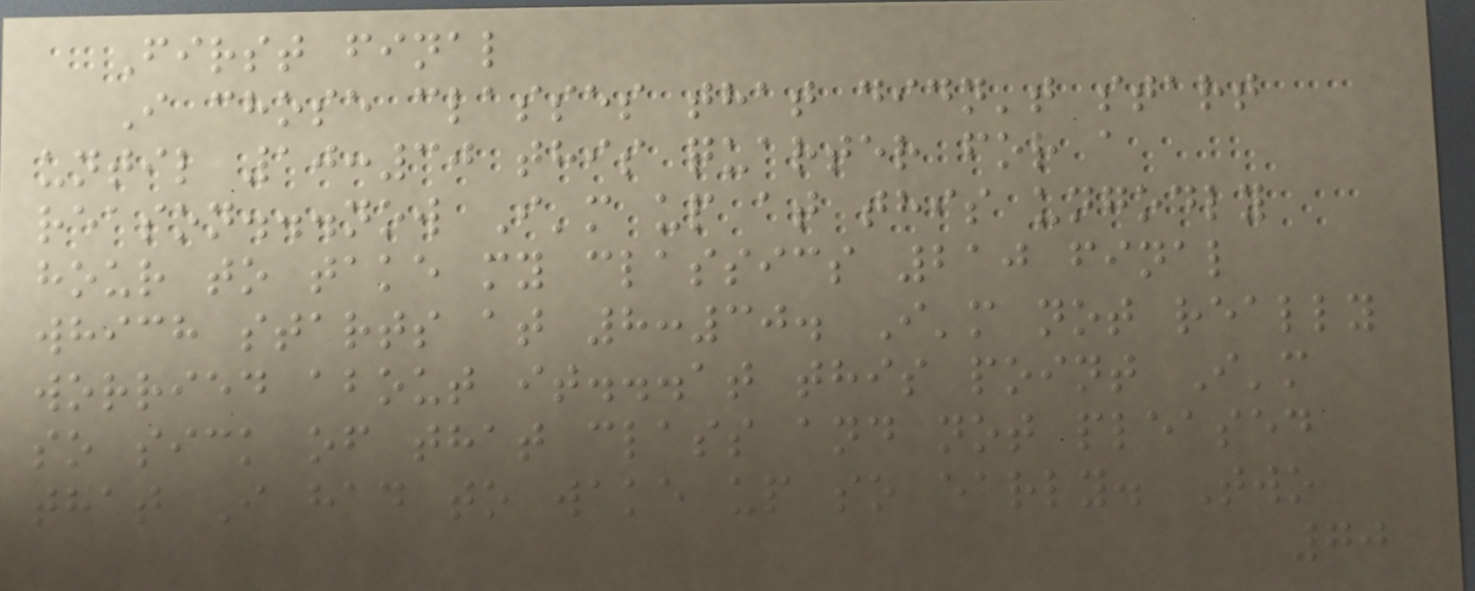First final
I chose classes that didn't start
until 10:30 this quarter for a
reason...now I'm up at this ungodly
hour to take my classics 210 final
which starts at 8:30. I'm not really
worried about it...at this point I'm
so sick of that class and not pleased
that I had to wake up so early. Two
70
